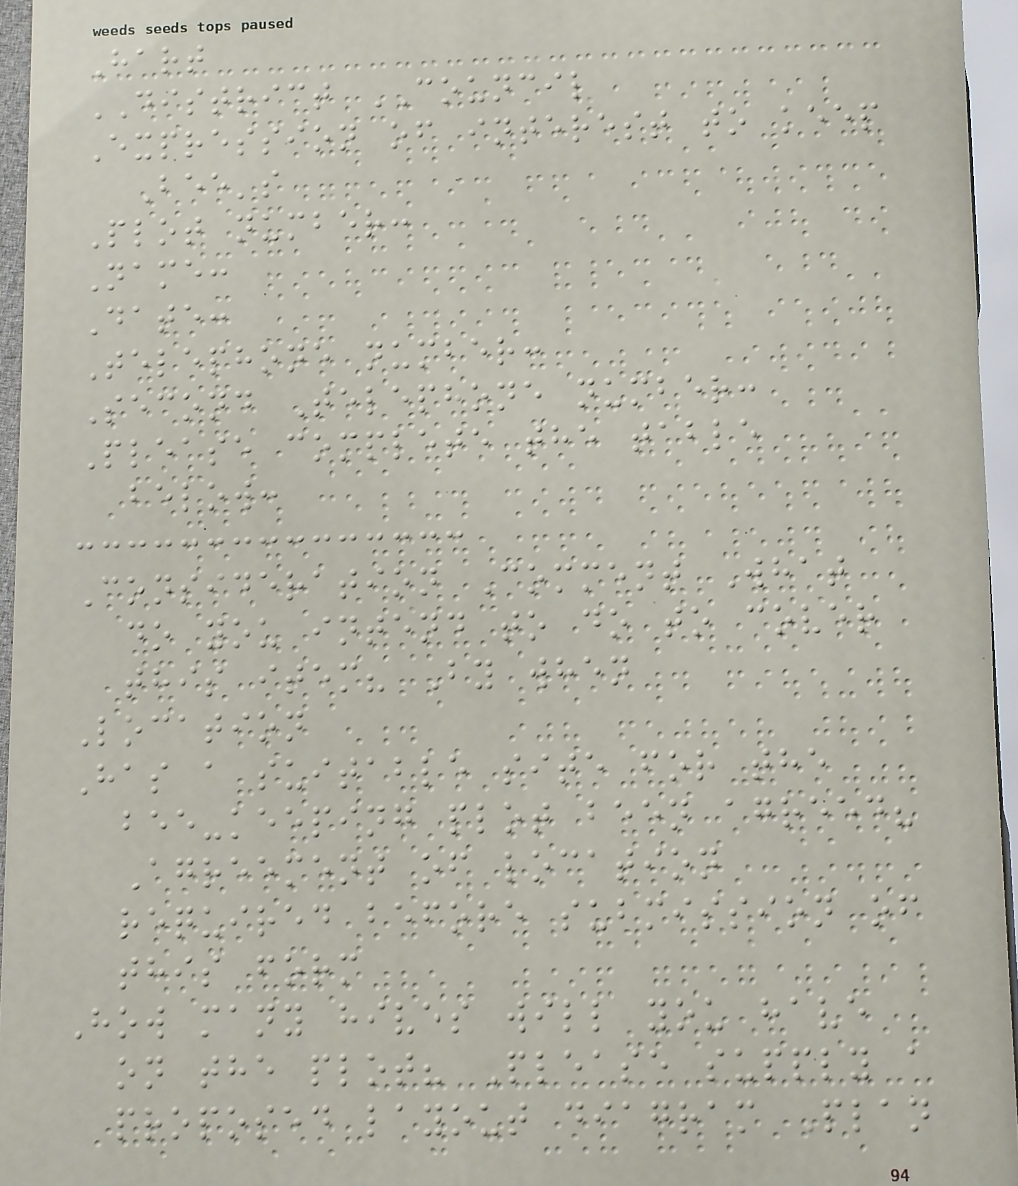Hart
DISTRICT COUNCIL
Expression of interest to keep
Bee's
Plot number:
Name:
Date:
Telephone number:
Second Telephone number:
Please complete the table
below:
Consideration Comment What
do you intend to do to cover
this item? By when
Location
Has a suitable site for the
bee-keeping plot been agreed?
Agreement of location
required before submission of
this form
How many hives will you have
on the plot? Please supply a
proposed layout diagram Plan
